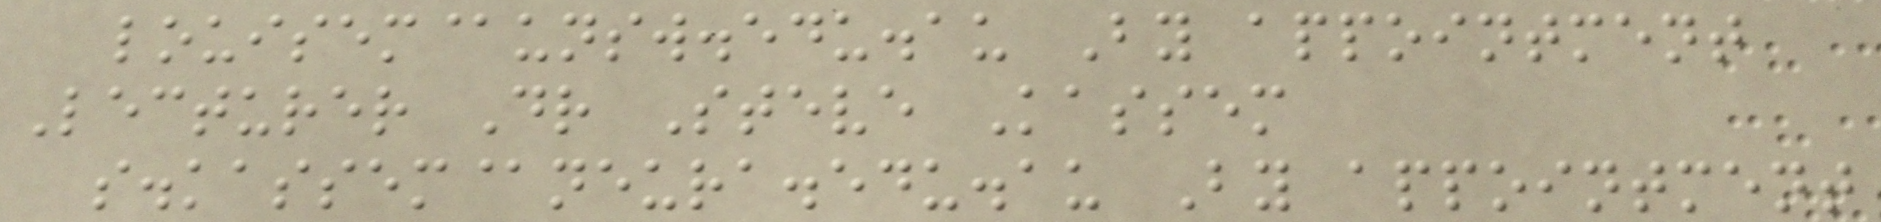louisem@unsw.edu.au By appointment
Lecturer Dr Steve Kassem
s.kassem@neura.edu.au By appointment
